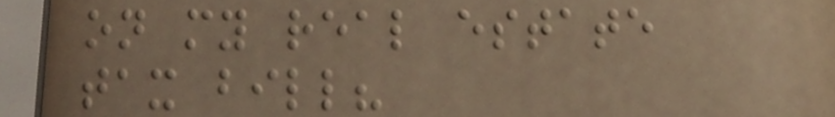on my real estate
tax bill?
